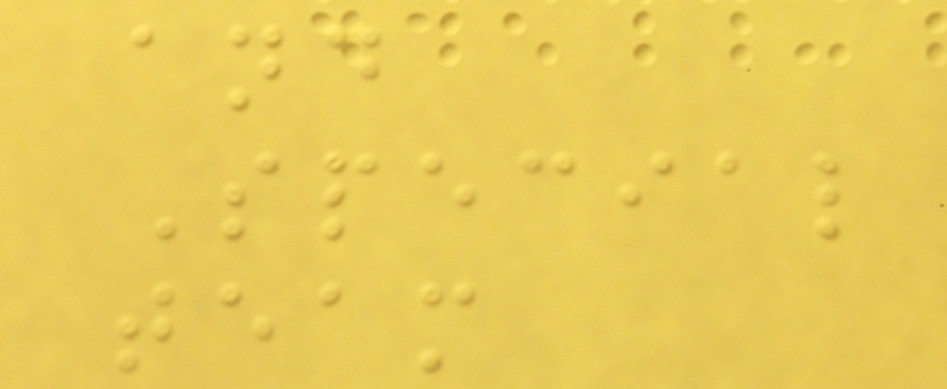and
Special
team
